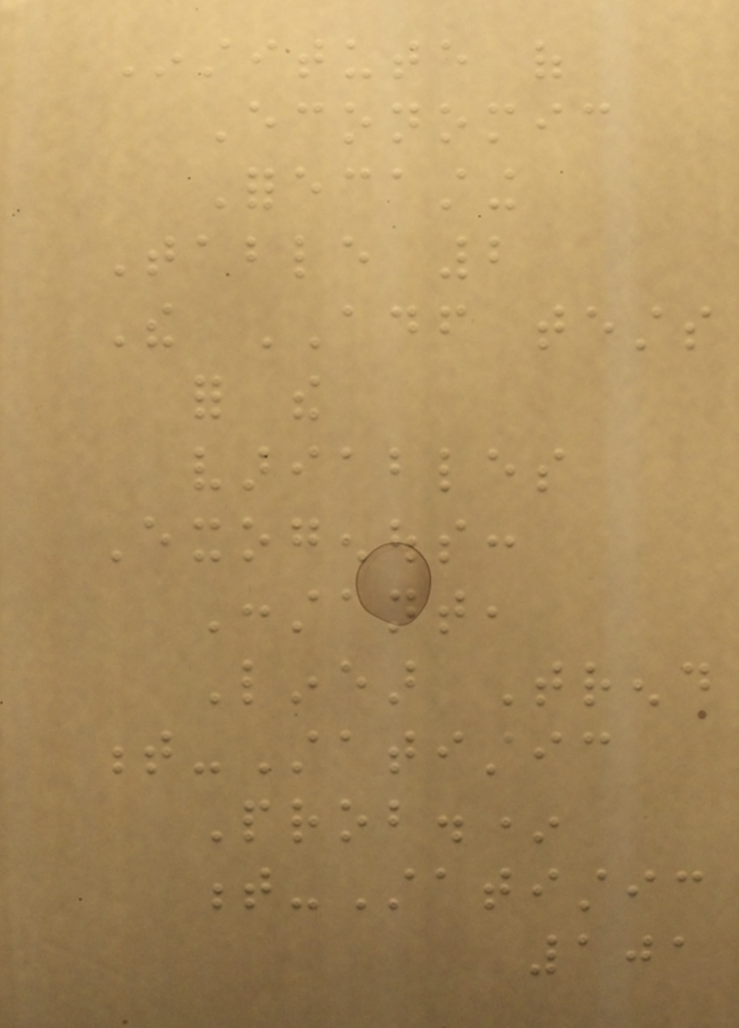Institute of
Economic
Forecasting
Table 2
The ADF tests
for the
variables
Exogenous:
Constant,
Linear Trend
t-Statistic
Prob.*
t-Statistic
101
